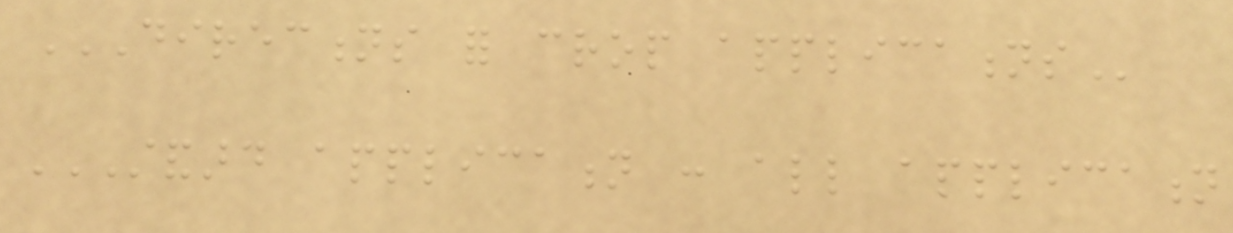DIRECTIONS FOR CROP APPLICATIONS
STANDARD APPLICATION : ALL APPLICATION
